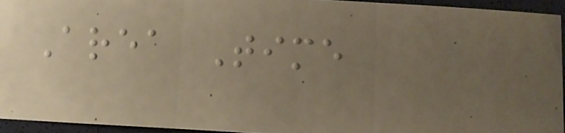Area Time
